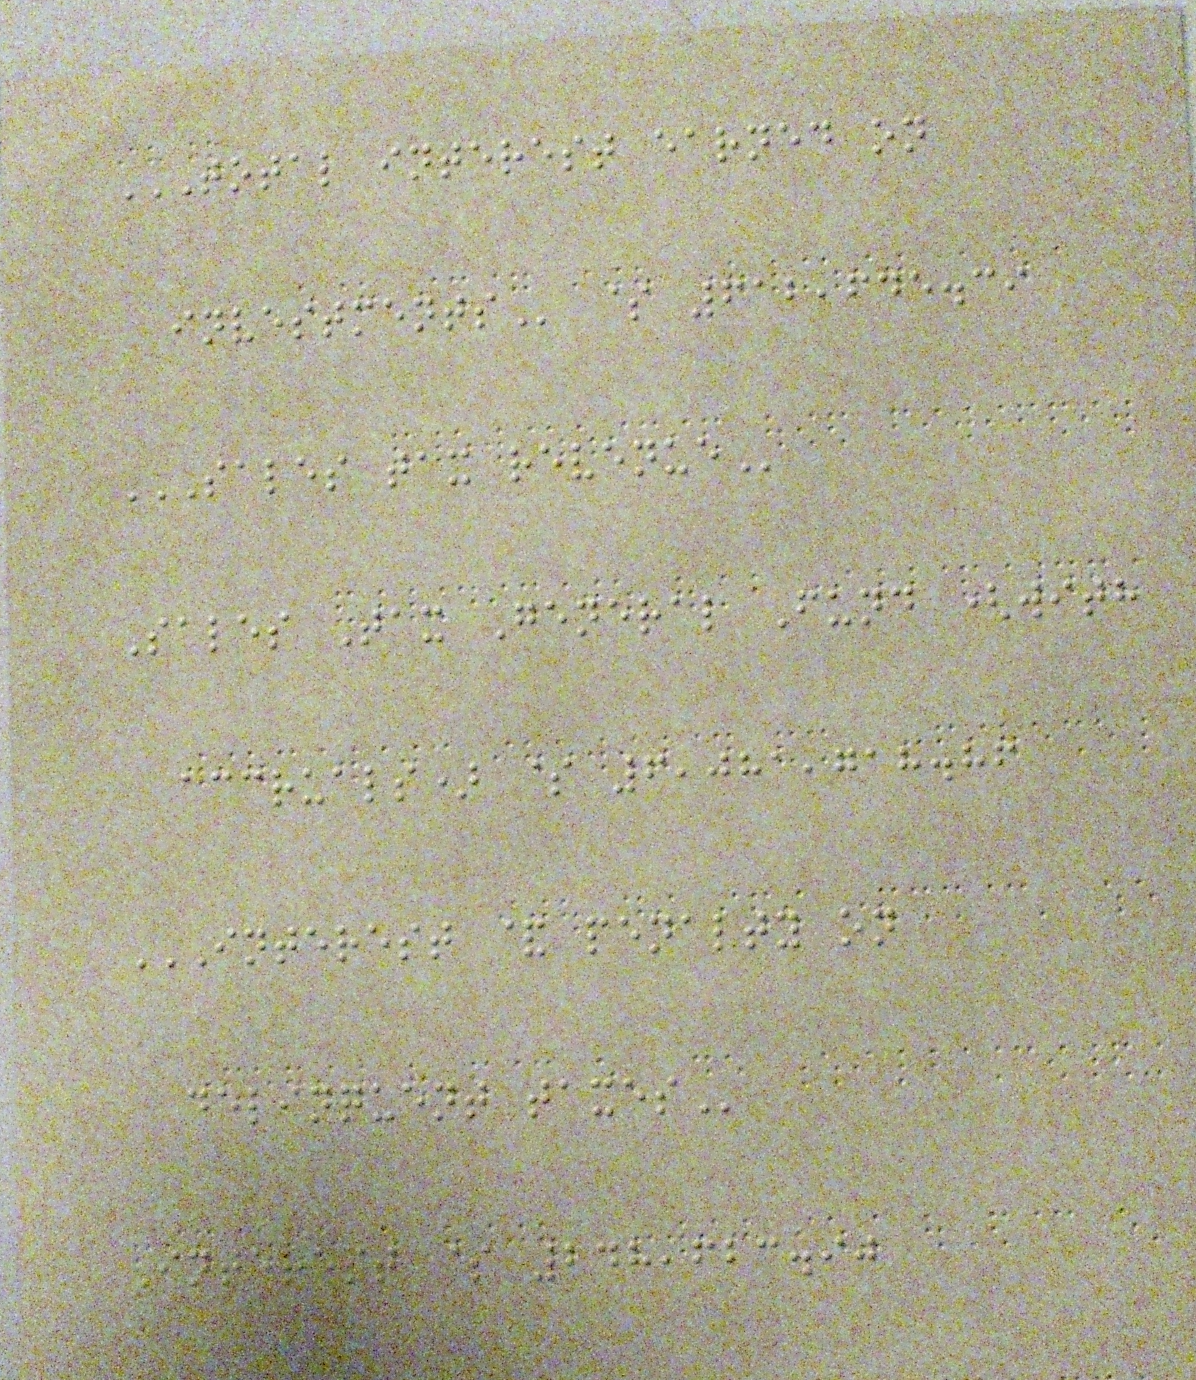TOTAL INTEREST EARNED ON
INVESTMENTS $ 612,645.39
SALES TAX REVENUE
Sales Tax General Fund (with
accruals) $ 6,081,718.86
INTEREST & PENALTY ON
DELINQUENT TAXES
Interest $ 248,623.90
